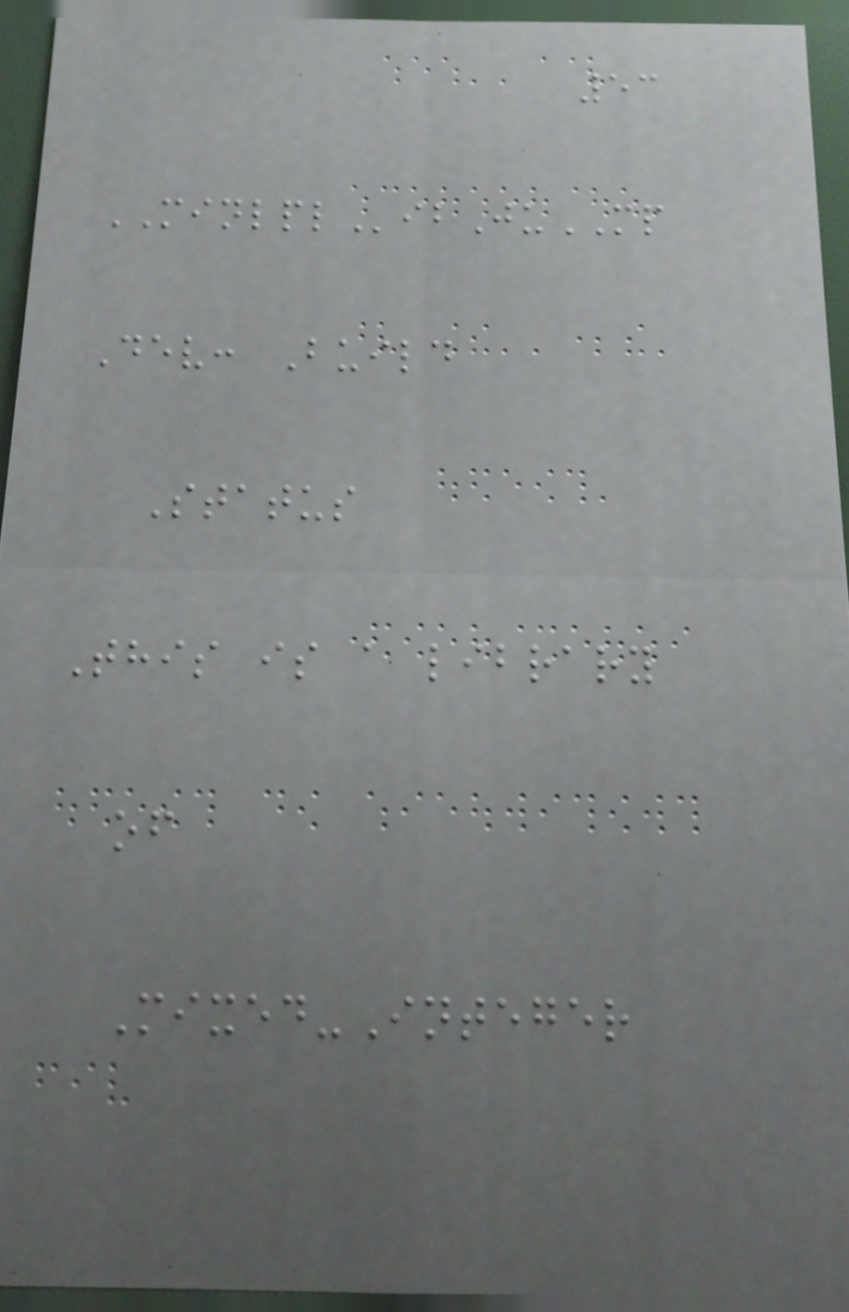53
MINLPLibJuMP
Dev: Build
Status
This is a library
of
Mixed-Integer
